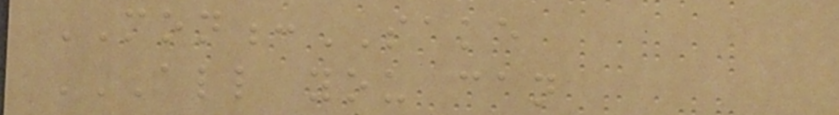MON:SAKE
ALL YOU CAN
